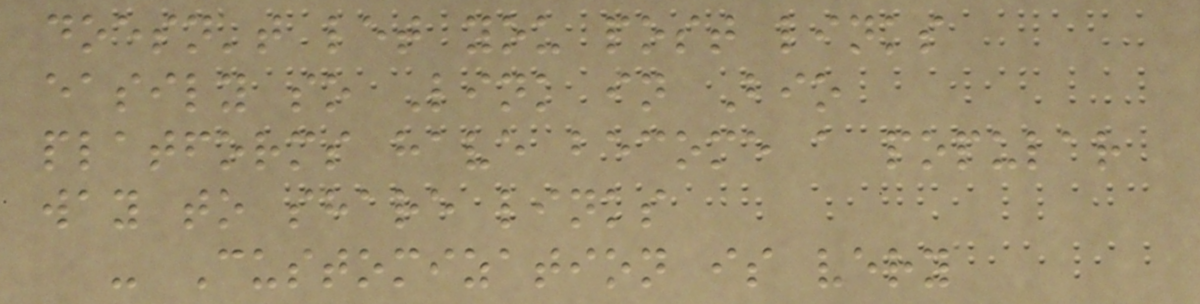doesn't let you post links
easily so Link in Bio
platforms have become a popular
way to share links
- Customization is very
